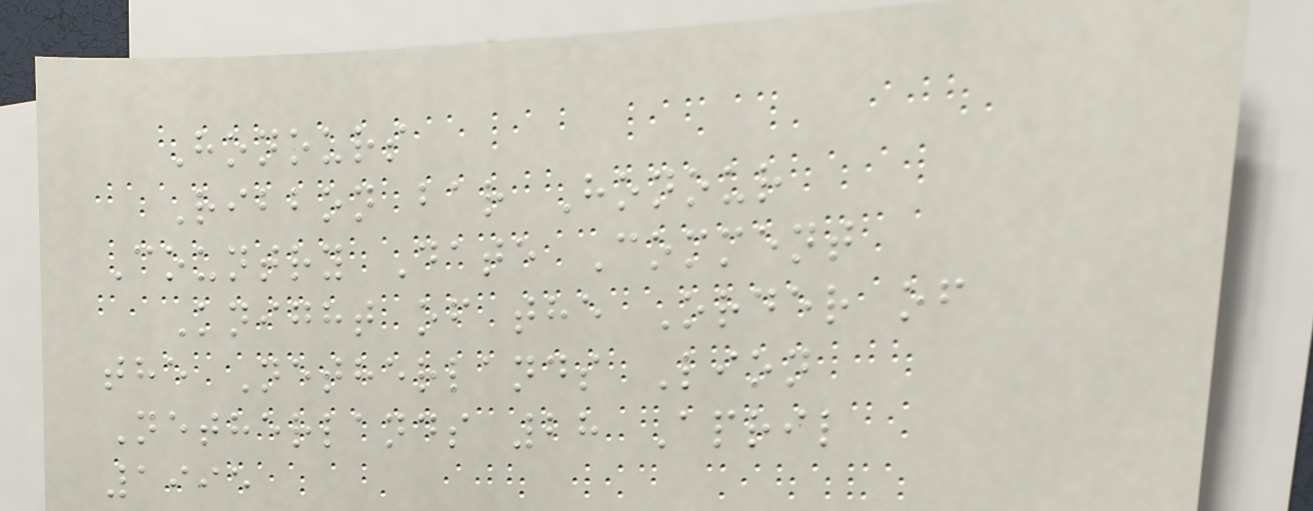Honours
Ribbon bar Honour
Country Date Comment
Knight of the Order of
the Netherlands Lion
Netherlands 28 April
1995
